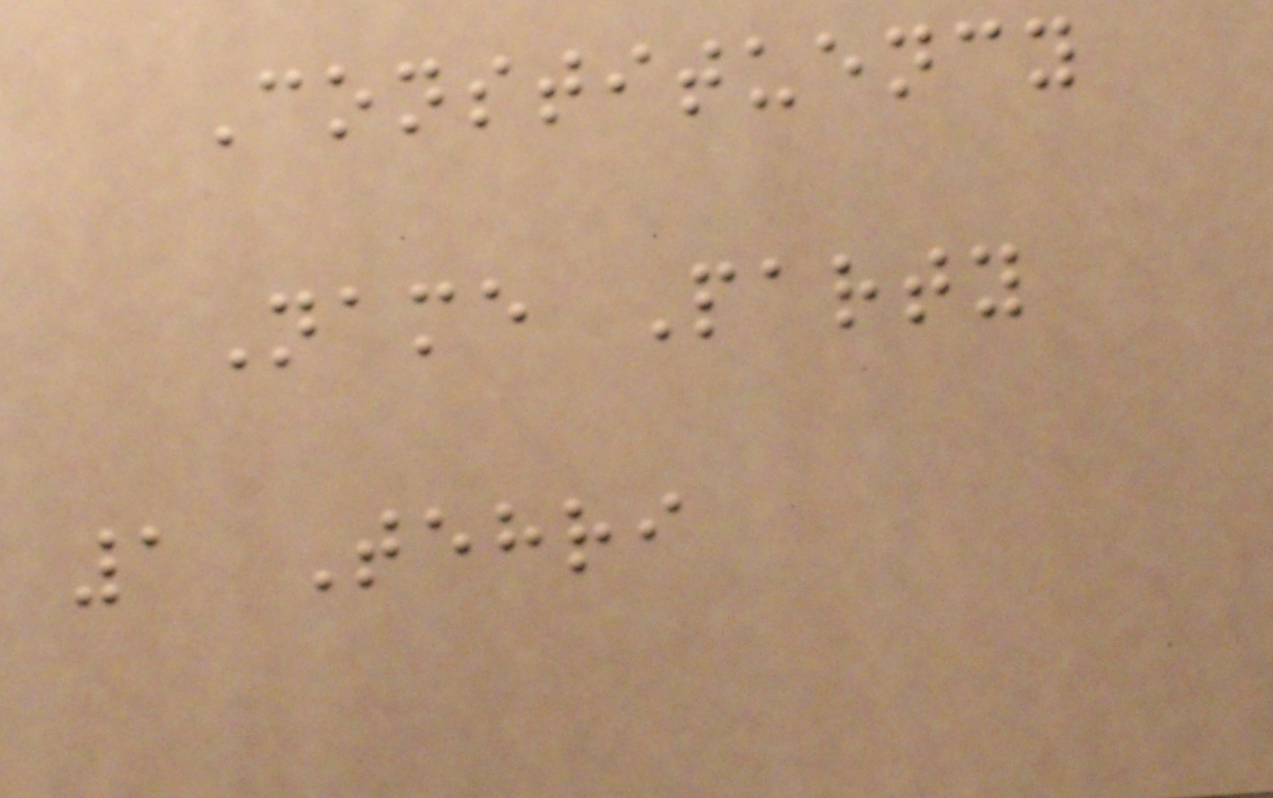Constituency
Name Party
1 Tehri
